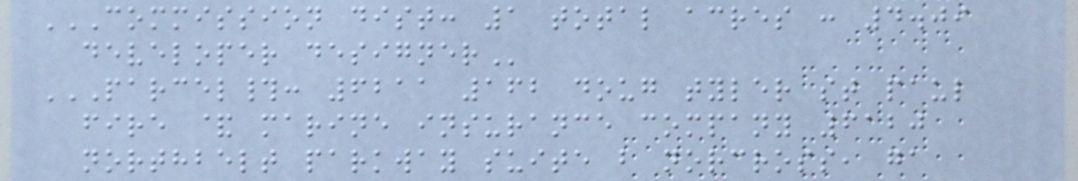COMMISSION DIST: 1 TOTAL ACRES : 4.09
DEVELOPER DESIGNER
PARCEL#: 6211 162 DOUG TYLER ST PAUL
FIRE & MARINE INSURANCE COMPANY 6120
NORTHBELT PARKWAY SUITE B NORCROSS, GA
